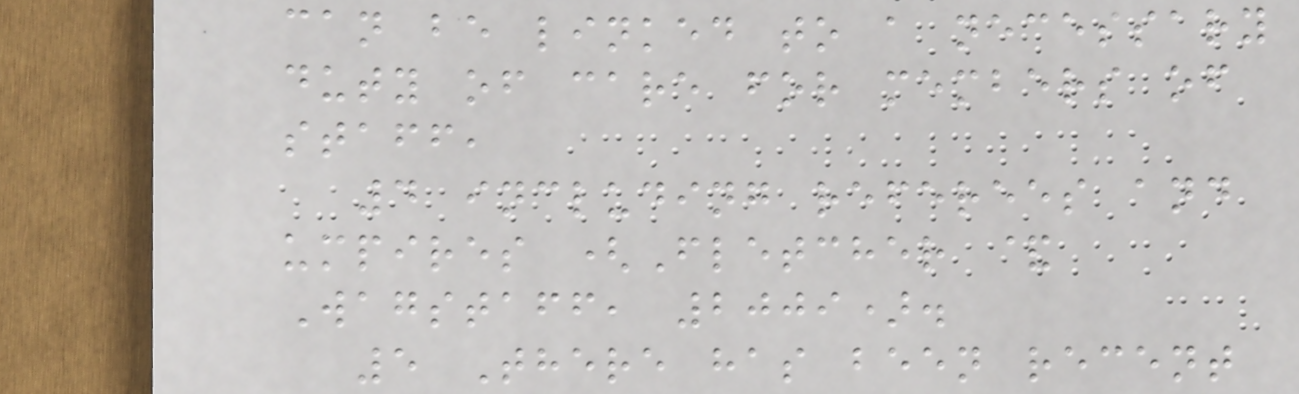can be linked to a necessary
duty of care for members of
staff,
4 including referees and
umpires (Fletcher &
Wagstaff, 2009).
5 There has been recent
